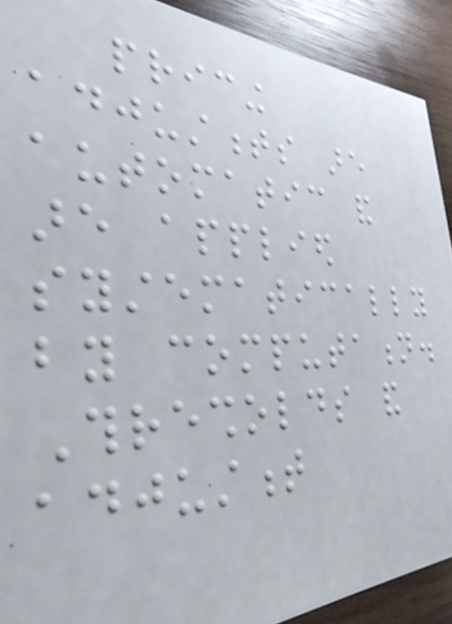pricing
adjustments are
automatic and
are applied
systematically
by computation.
Thresholds and
adjustment
